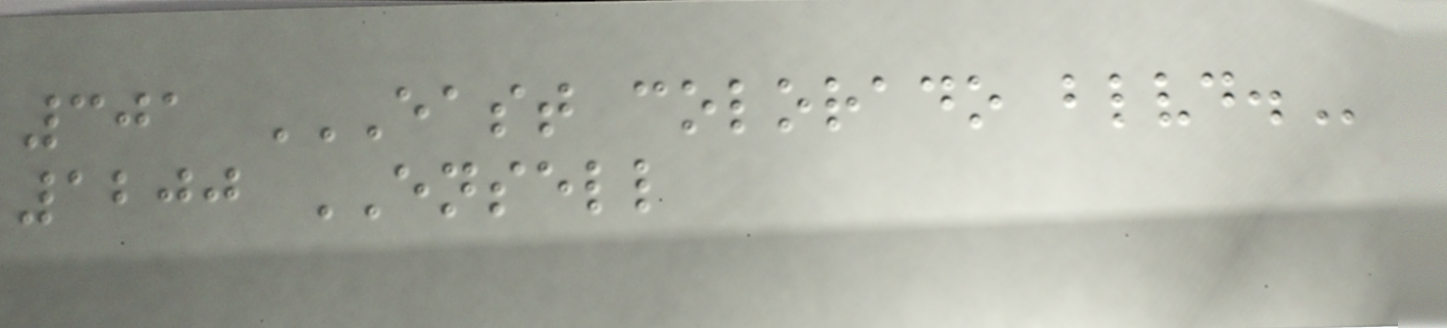301 EAST COLORADO BLVD.
1200 ENSELL
